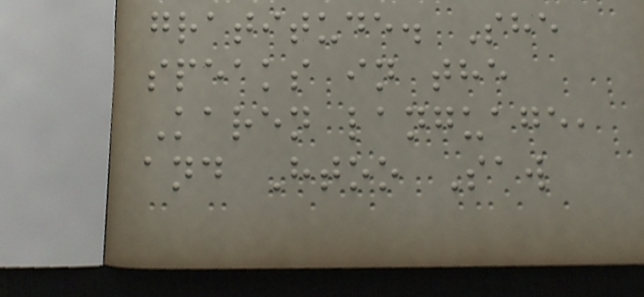gratitude. She
speaks in the
Karen language,
and Htoo Saw
